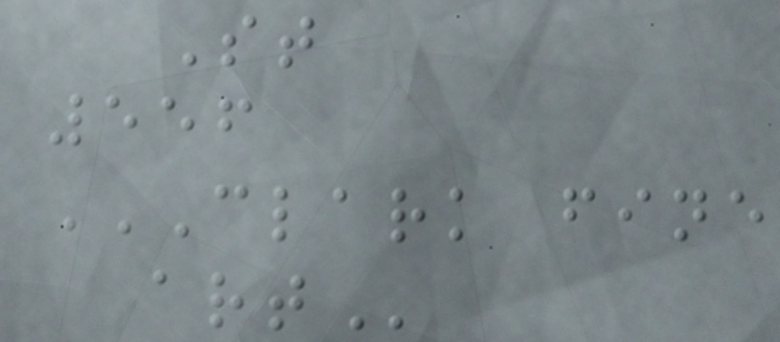St
556
CLARK FINE
ART
